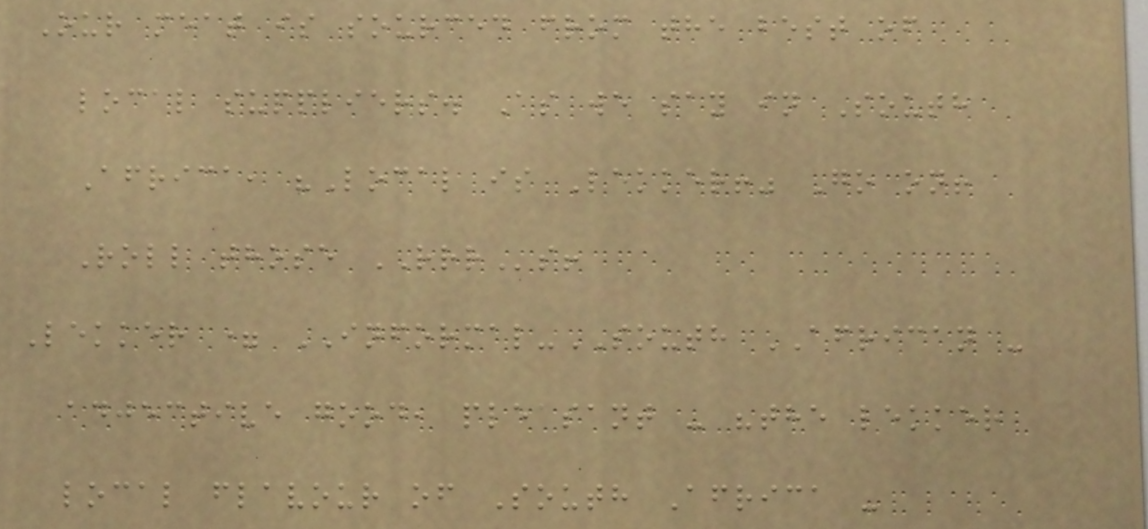Our meat is sourced from the best of
local suppliers. As we say in South
Africa, "Local is Lekker!" Go on!
Roll those RRRs!
Lekker = INFORMAL-SOUTH AFRICAN -
adjective good, pleasant - "the lekker
local flavour of South Africa -
